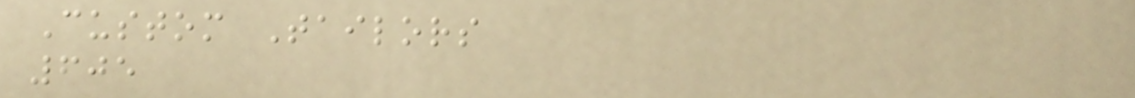Custom Tailors
605
